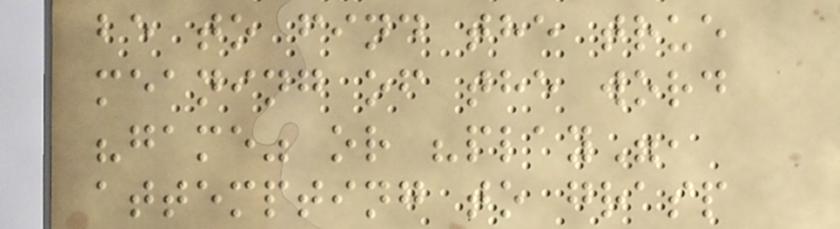be to find the true
meaning of the word
"game" or "play",
attempting to grasp
